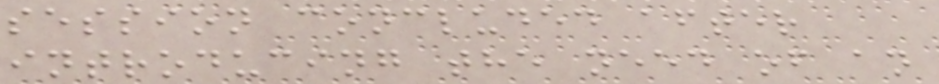session concluded after
introducing the need of an
